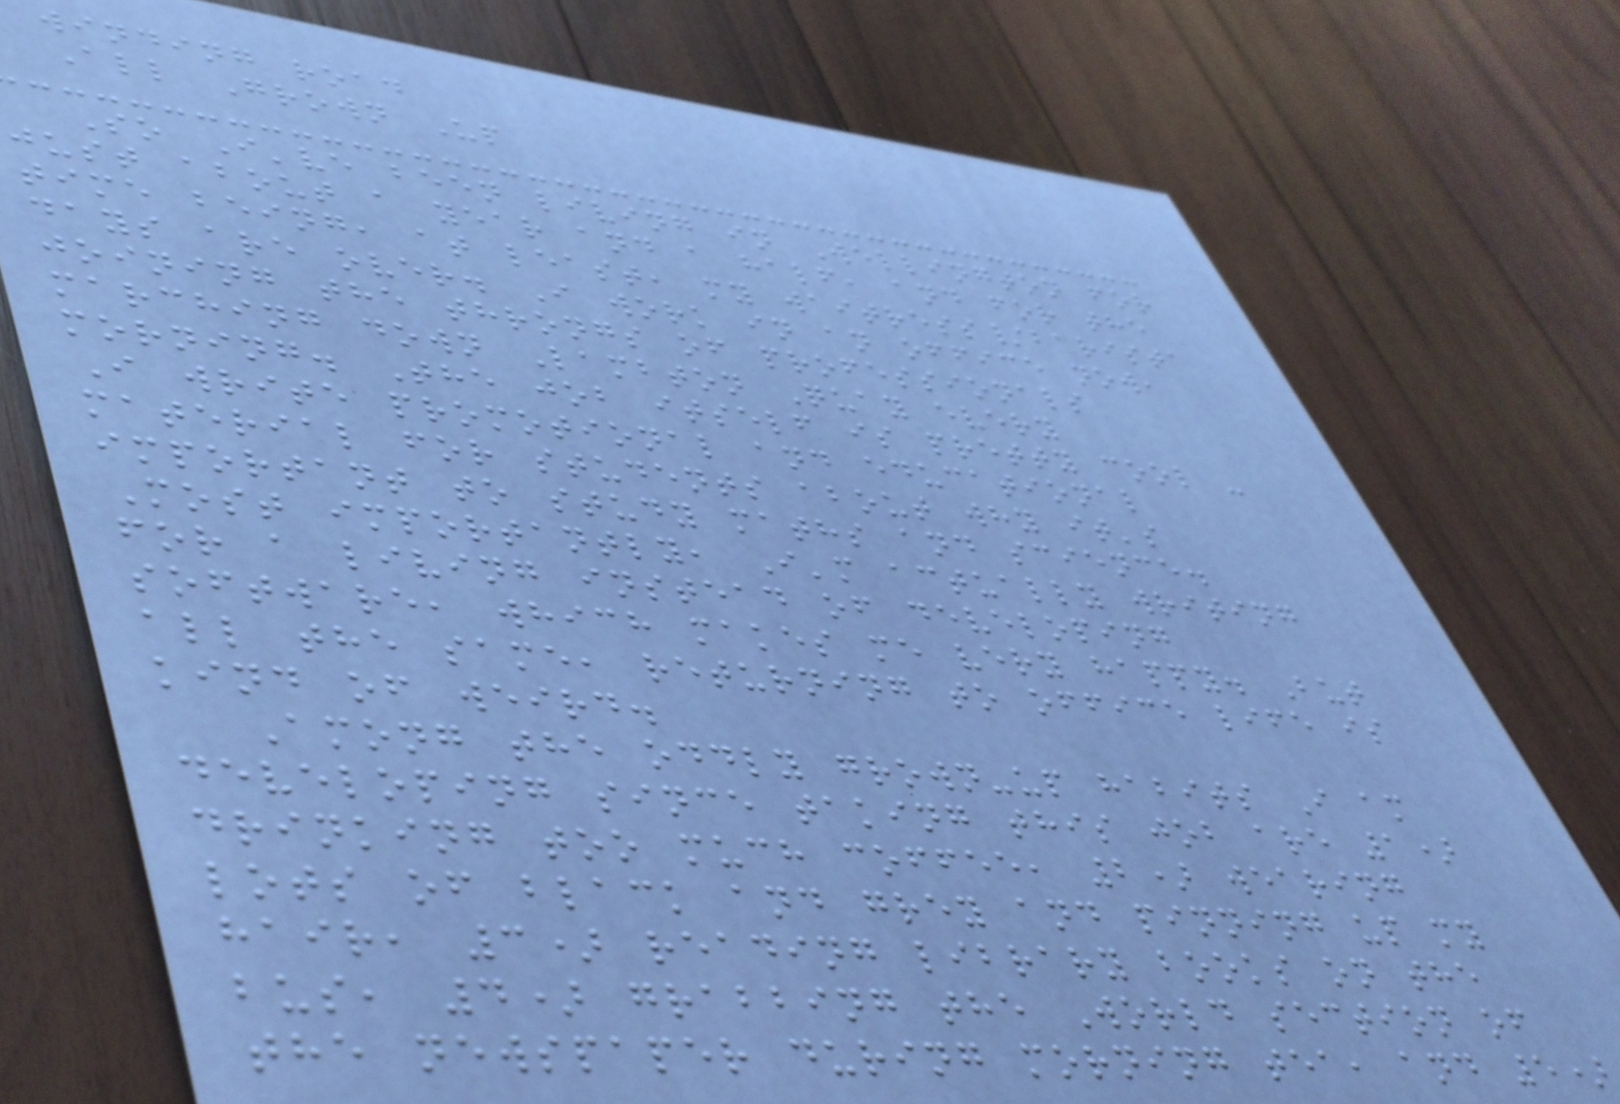winding road
All Grown Up
So I've been living in Wellington for
just about a year and a half, and for the
time being, at least, my waitress/barista
days are over. I work in an office now,
joining the throngs of professionals
marching down Lambton Quay every
morning. The job itself is pretty cool -
I write promotional and educational
material for students about why it's
important to study maths and science.
Most importantly, I'm actually writing
for a living instead of developing
software, which makes me very happy. But
all the same, returning to office life is
kind of weird.
Among the oddly grown-up habits I am
developing since taking this job are 1)
drinking too much coffee, 2) wearing
lots of black and grey and pinning up my
hair, 3) reading library books on the
bus, 4) grabbing the World section of
the newspaper during morning tea, and 5)
